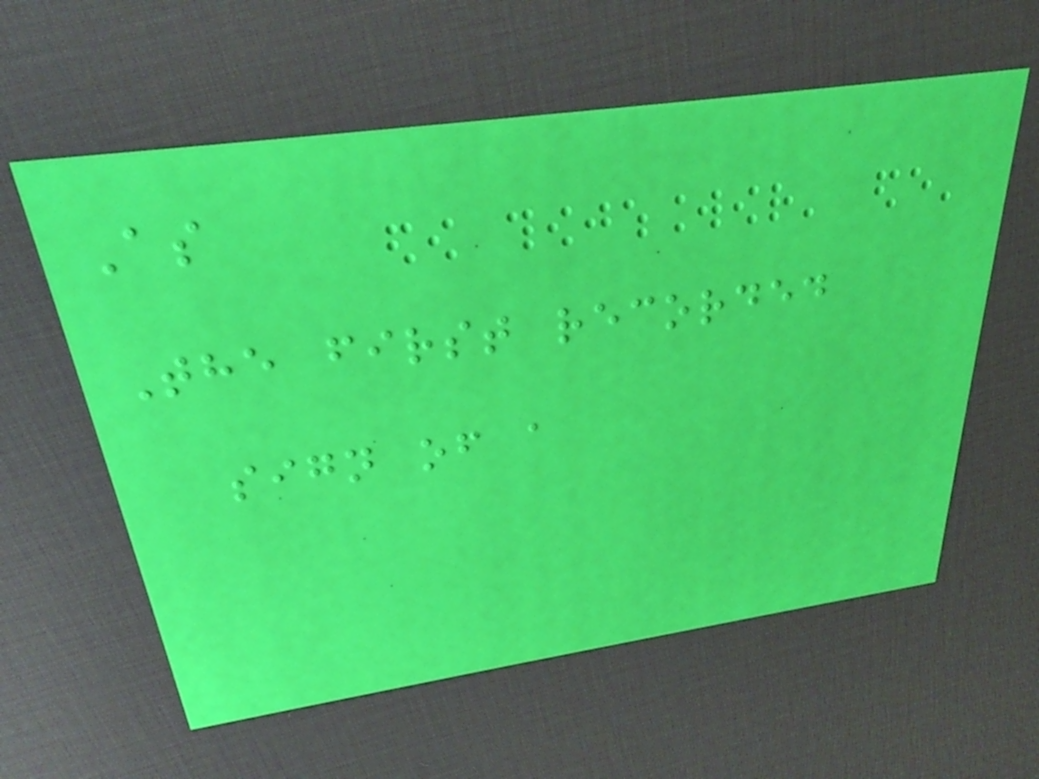As
The first recorded
sign of a
